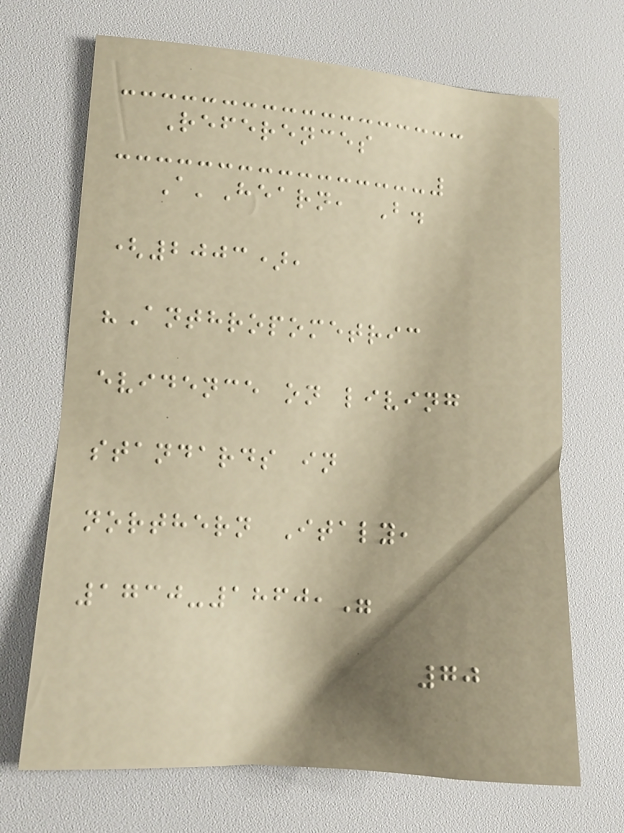References
A'Hearn, B.
(2003),
"Anthropometric
evidence on living
standards in
northern Italy,
1730-1860,"
70
